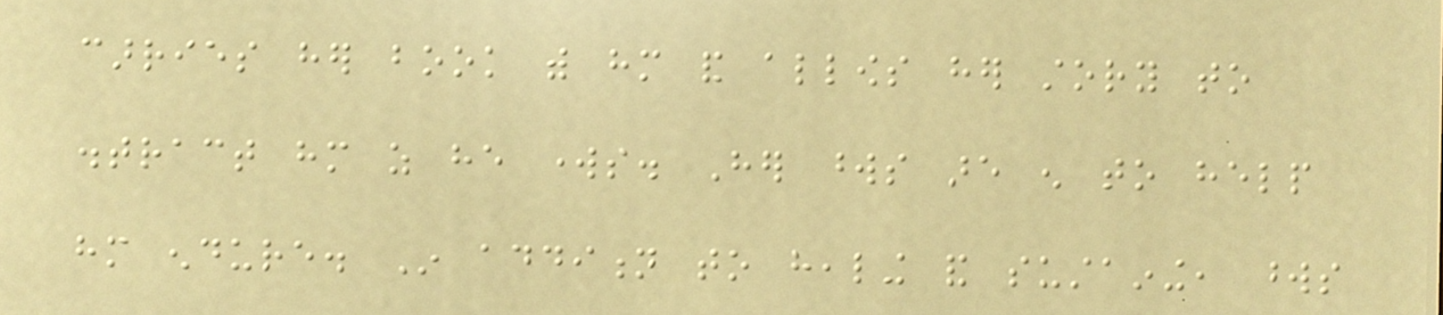carries her book with him and allows her story to
distract him as he works. Her words are enough to help
him endure. In addition to healing and sustaining, words
